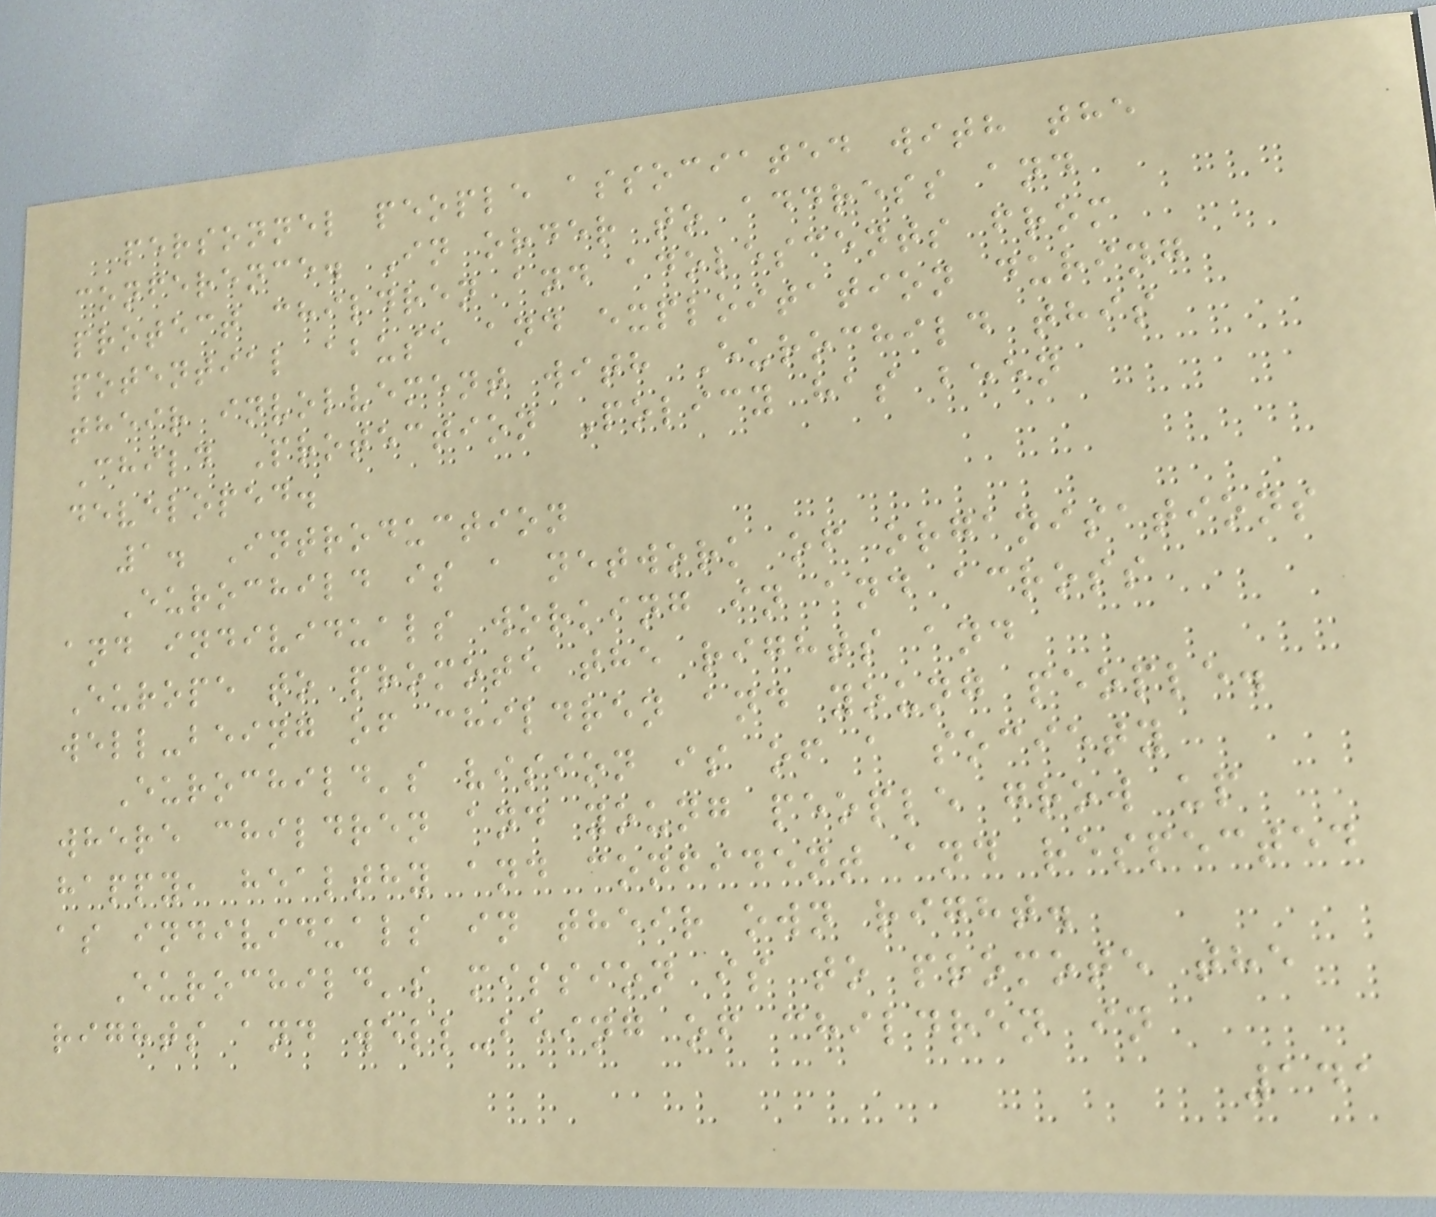personnel people associated with the
conference. In order to address and
protect children and adolescents from
potential abuse and exploitation during
their involvement with Eurochild this
Child Protection Policy has been
developed.
1. Introduction
Eurochild is a network of organisations
and individuals working in and across
Europe to promote the rights and
well-being of children and young people.
Eurochild's vision is of a society
where children and young people grow up
happy, healthy and confident and respected
as individuals in their own right.
Eurochild's mission is to promote the
rights and well-being of children in
141
